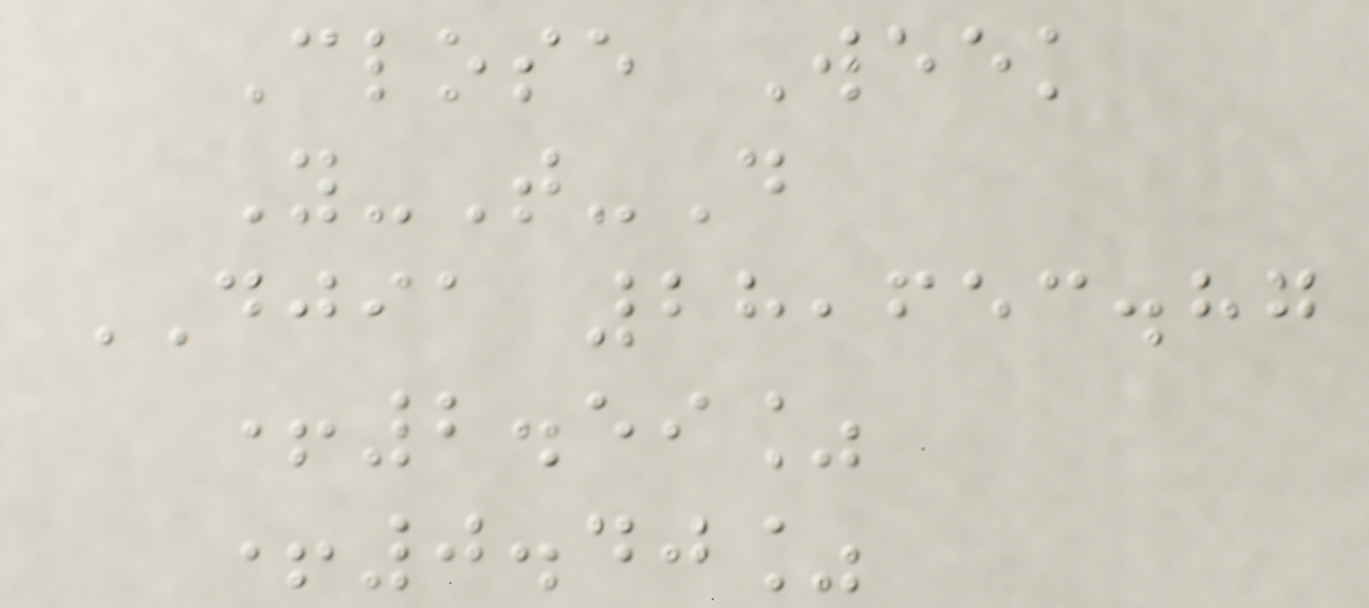Close Week
Y-T-D
DJIA 28,653.87
+2.59%
+0.40%
